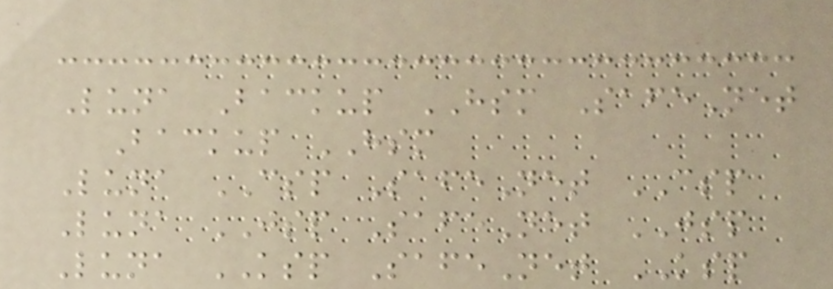Luna Backup HSM SafeNet
Backup HSM
Luna CSP SafeNet CSP
Luna JSP SafeNet JSP
Luna KSP SafeNet KSP
